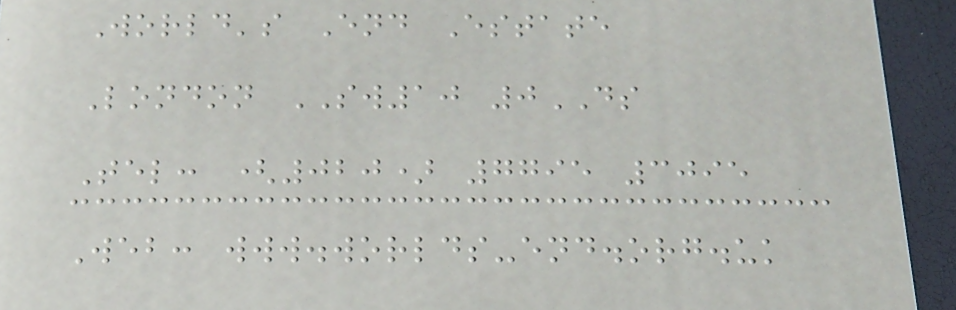World's End Estate
London SW10 0DS
Tel: (020) 7795 3095
Web: www.worlds-end.org.uk
